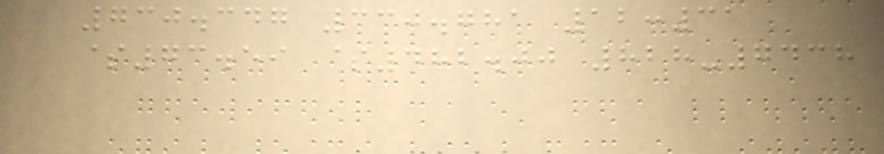730.347 330.781 12:31
$73.59 $482.00 828-7438
